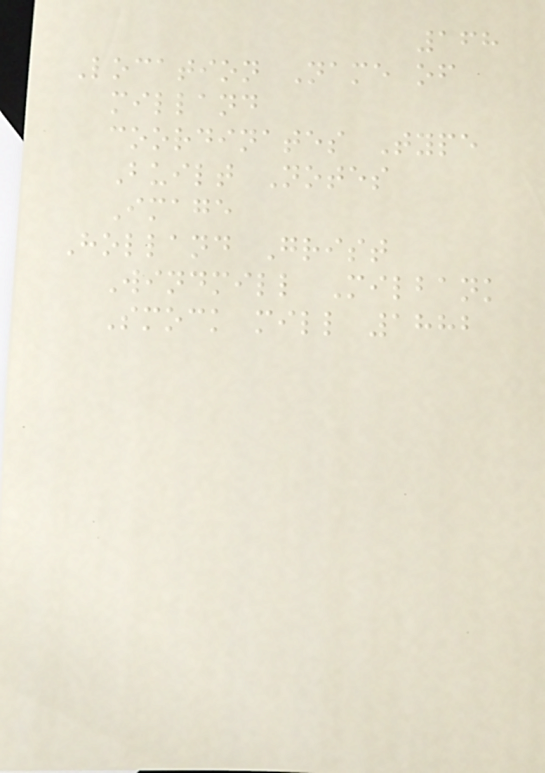168
Location Name of
milland
coordinates Type
Built Notes
Image
Holland Grist
Windmill Milbank
Smock mill 1882
